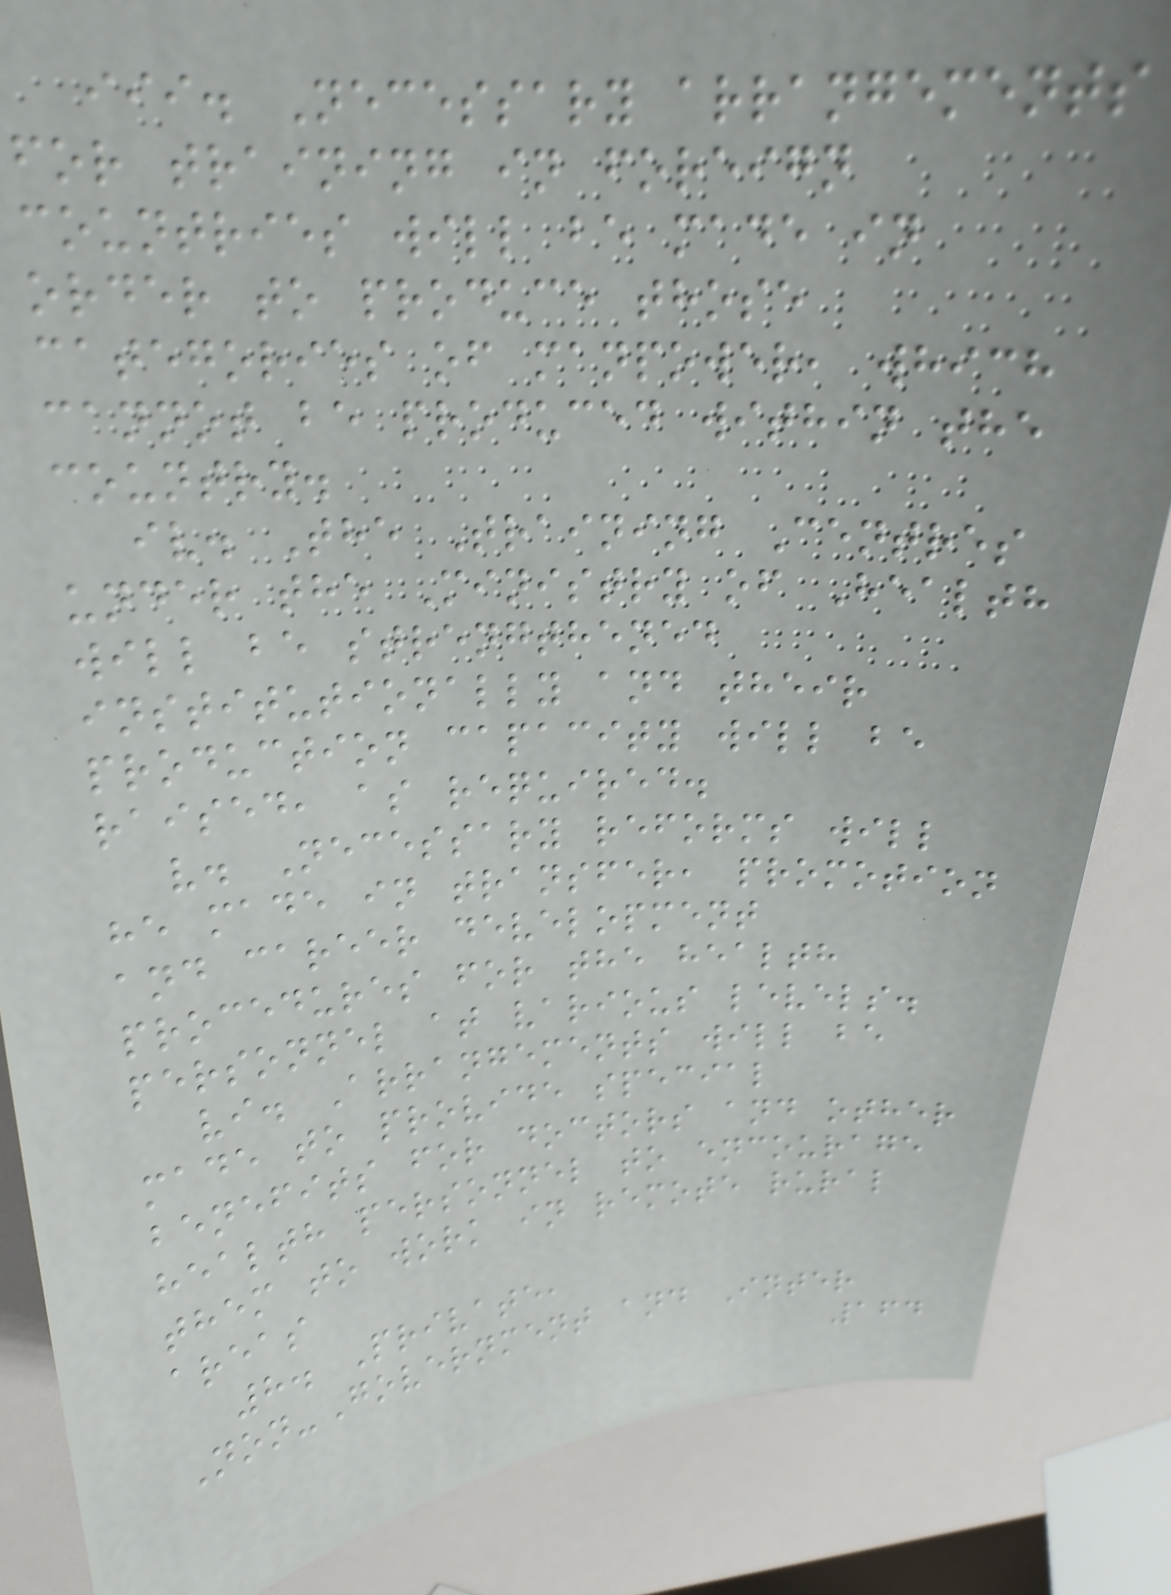iii. Necessary arrangements
for training in foreign
countries will be made in
order to produce those
categories of manpower, which
cannot be produced within the
country.
iv. The Training Centres
under the Ministry of Health
will be strengthened
institutionally and their
production capacity will be
raised, as required.
v. Necessary reforms will
he made in transfer, promotion
and career development
procedures for the health
personnel at various levels.
vi. Arrangements will be
made to provide special
benefits for doctors and other
health personnel to encourage
them to work in remote rural
areas
8. Private,
Non-Government and Inter
164
